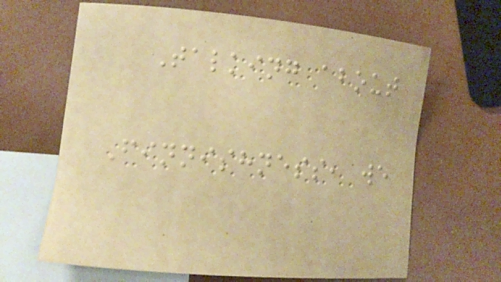Talking about
Finnishness, we
